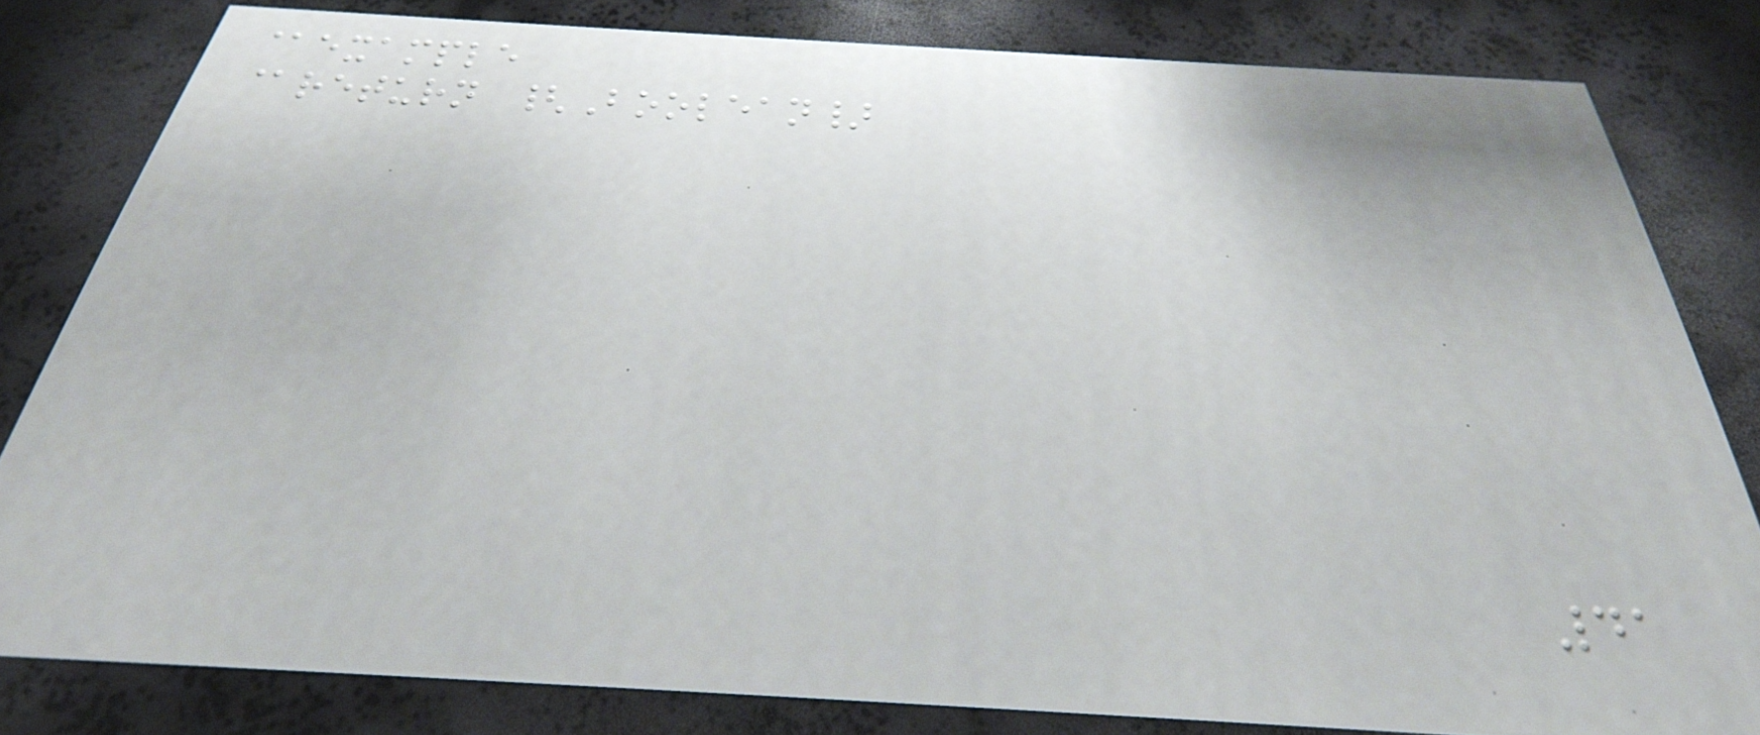@example
@return {Boolean}
41
